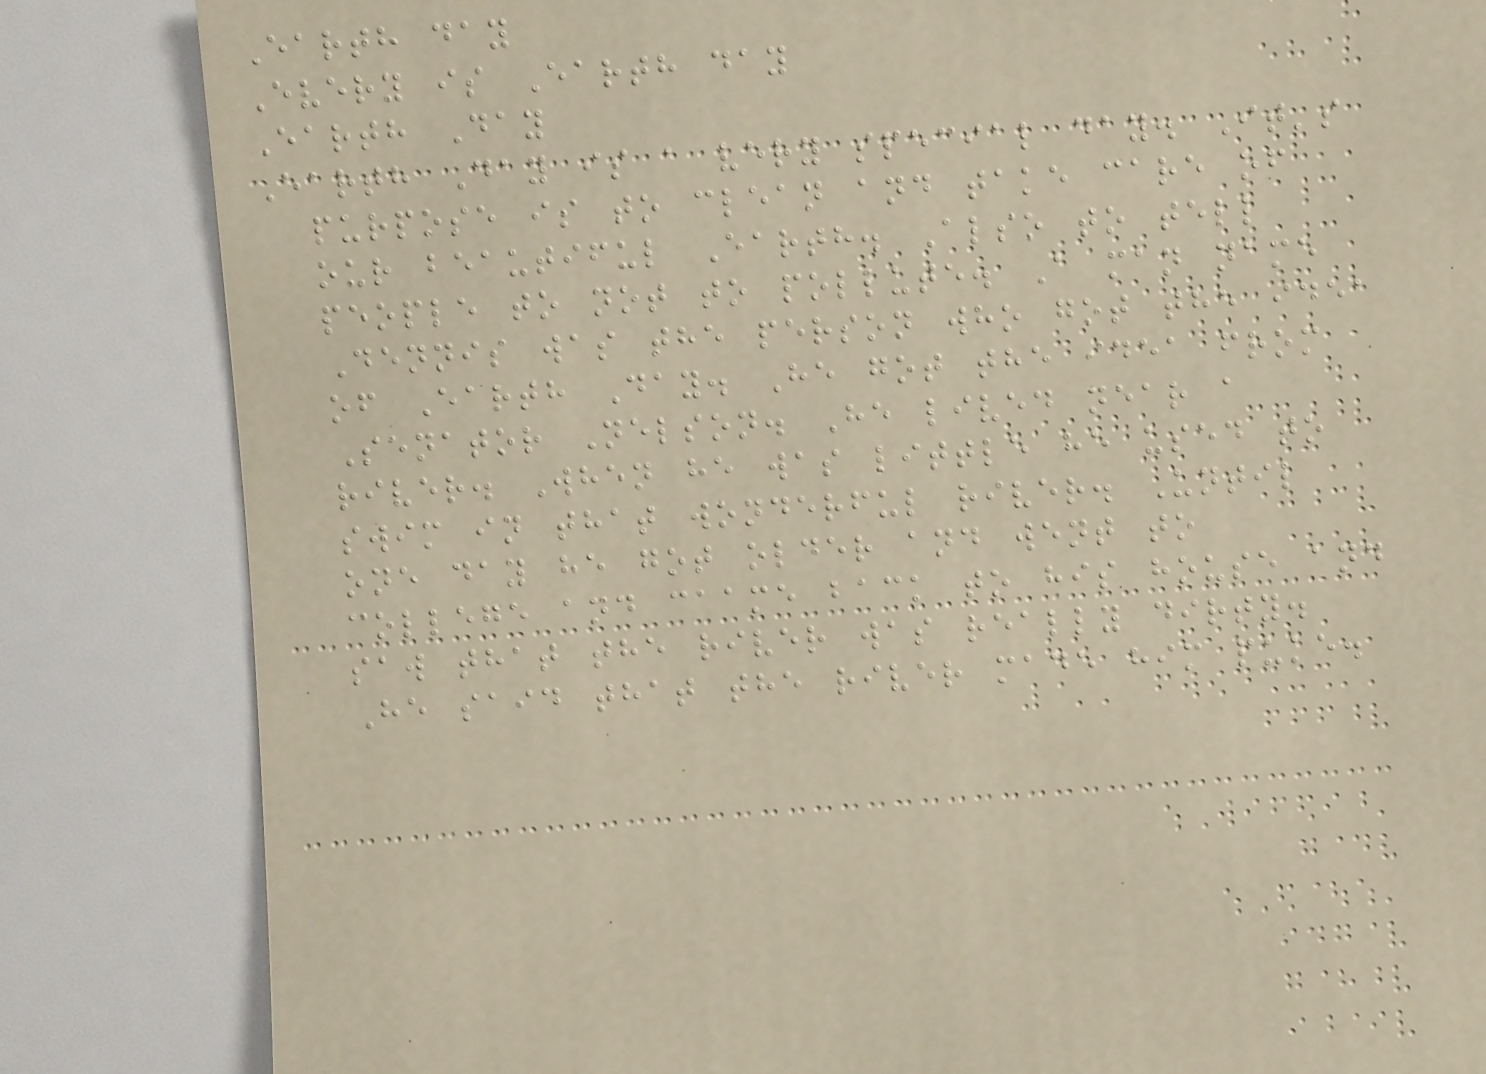Earth day
Every is Earth day
Earth Day
Earth Day is a very special day. It's
purpose is to clean and take care of
our beautiful Earth. Also to tell
people to not to pollute. A man name
Dennis was the person who got the idea
of Earth Day. He got the idea from
Senator Nelson. He lived near a
river. When he was little he used to
swim in that wonderful river. Until
one day he got older and went to
college and caame back to his house and
saw that the river was really dirty.
He said that the river made him puke.
